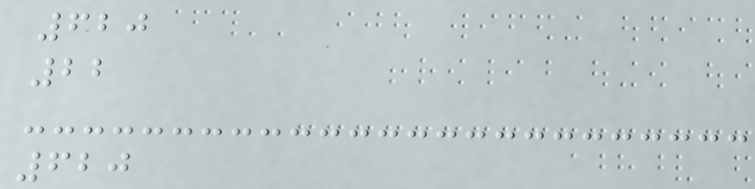620
22
620
